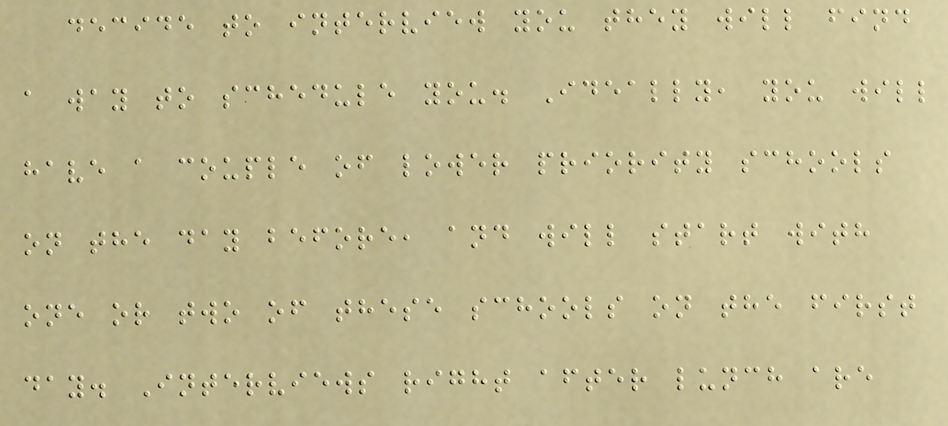decide to interview you they will find
a way to schedule you. Ideally, you will
have a couple of lower priority schools
on the day before, and will start with
one or two of these schools on the first
day. Interviews right after lunch are
